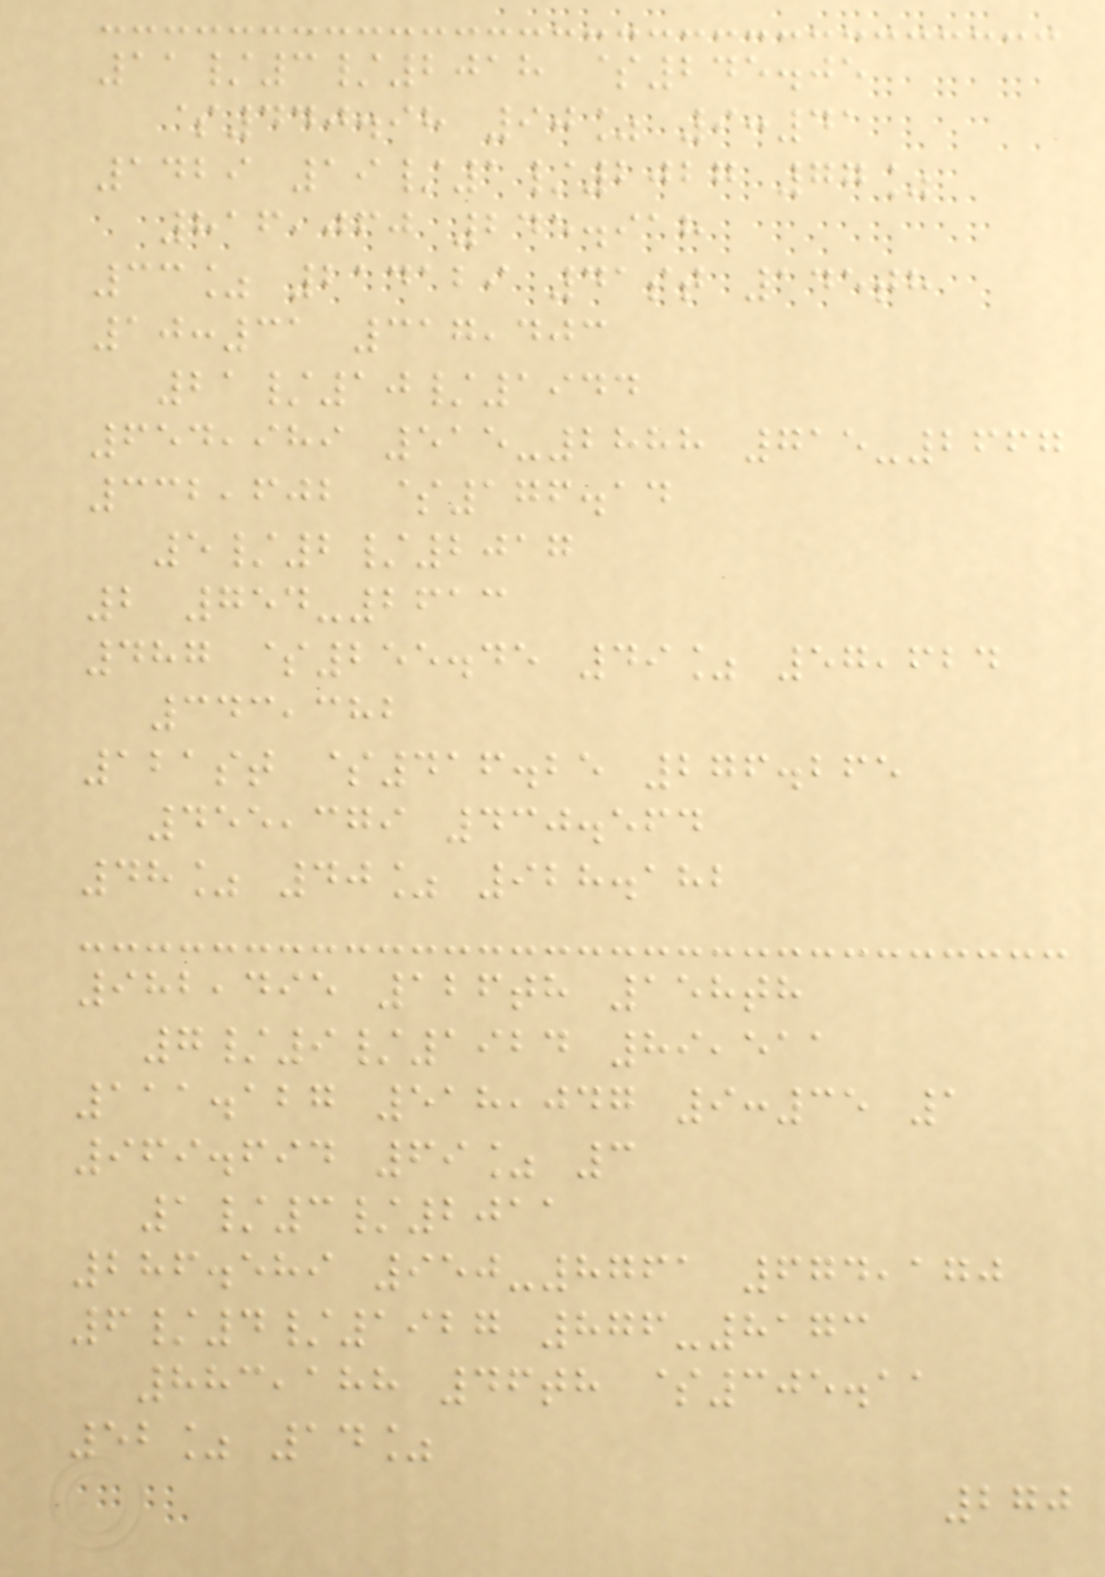11/3/2018 $245.05
$440.98 90% 9:41
1429 19/1/2027 77%
816,060 245.918
33% 214129 41st 145th
10:31 317,403
21/10/1944
654,989 515-2888 715-2667
332,602 $176.14
5/2/2017
2 754-2613
487 $255.45 49% 57,624
343,382
121st $416.25 276.265
455,379 430.564
48% 40% 928.182
982,495 126th 158th
7/9/1924 89,511
111.127 518,047 9:35 1
969.694 69% 3
1/3/2011
286.589 950-8761 674,170
6/4/1927 876-8173
883,188 46th $305.11
52% 14%
270
